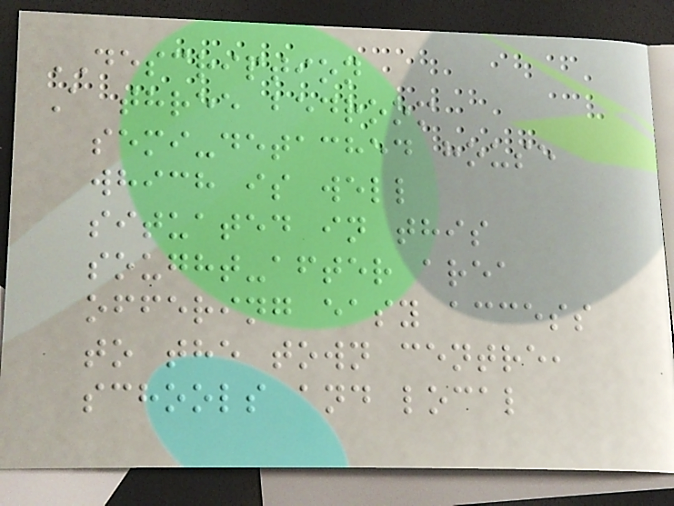DESCRIPTION
A three bedroom
semi-detached house
which is well
situated in this
sought-after area
offering easy access
to the town centre,
schools and local
